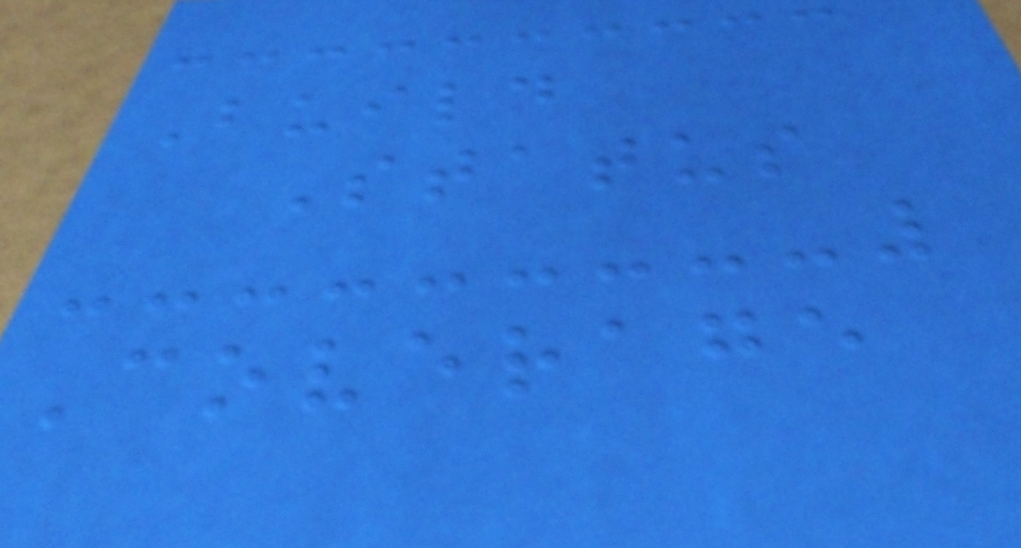Build
Status
Coverage
